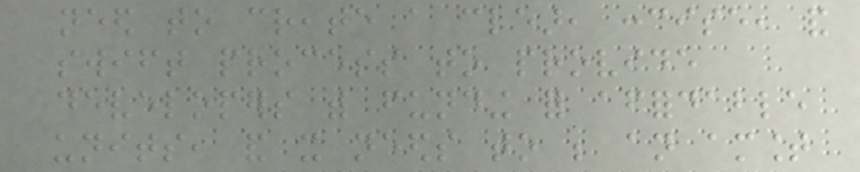need to create a clear, concise, and
swift process to provide
developers with funding for affordable
units, and it needs to be an amount
